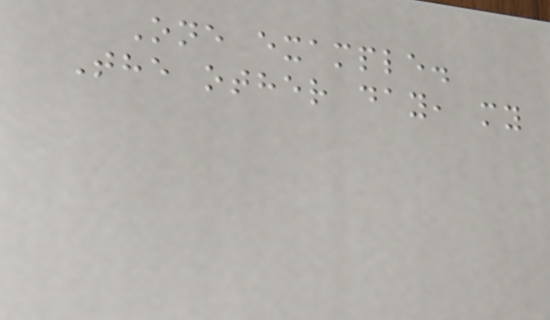One example.
The other day, my
